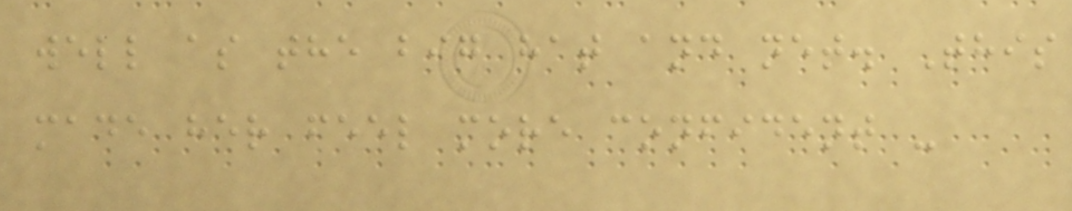well as the big hat and net. This
made her feel more confident -
